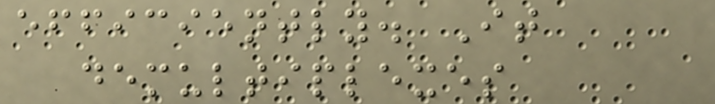efficiently. It
demultiplexes
